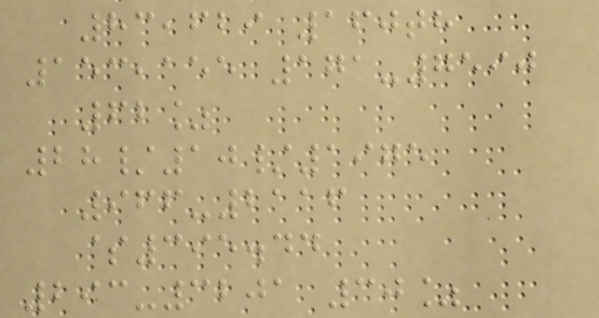83,629 160th
153,155 171-7590
62%
28/10/1975
966-2116
$395.44
293-3201 30%
